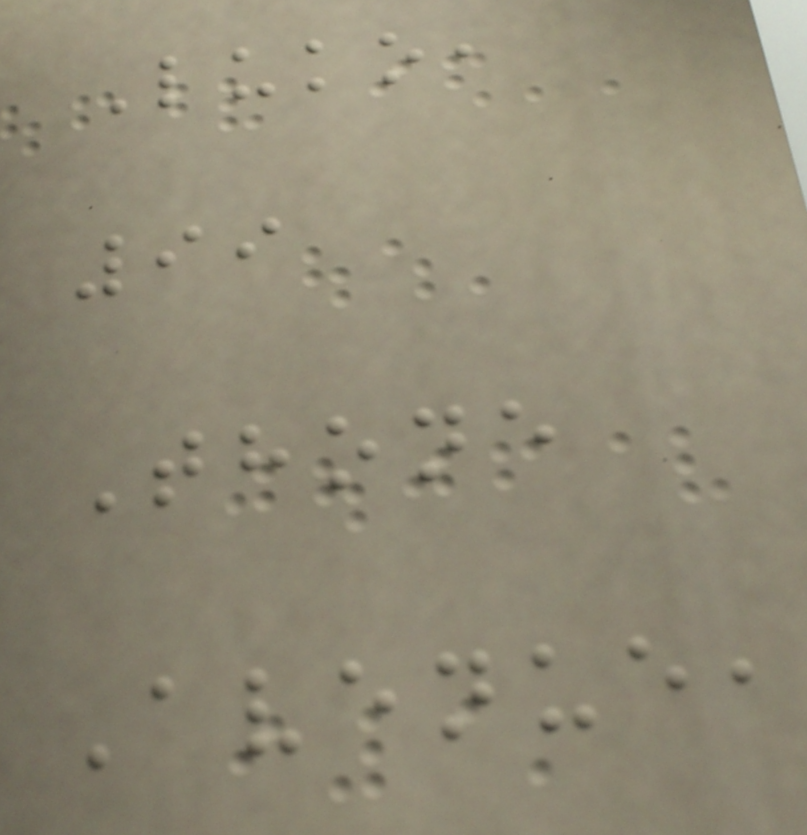Luko,
99
Thone
Avenue,
